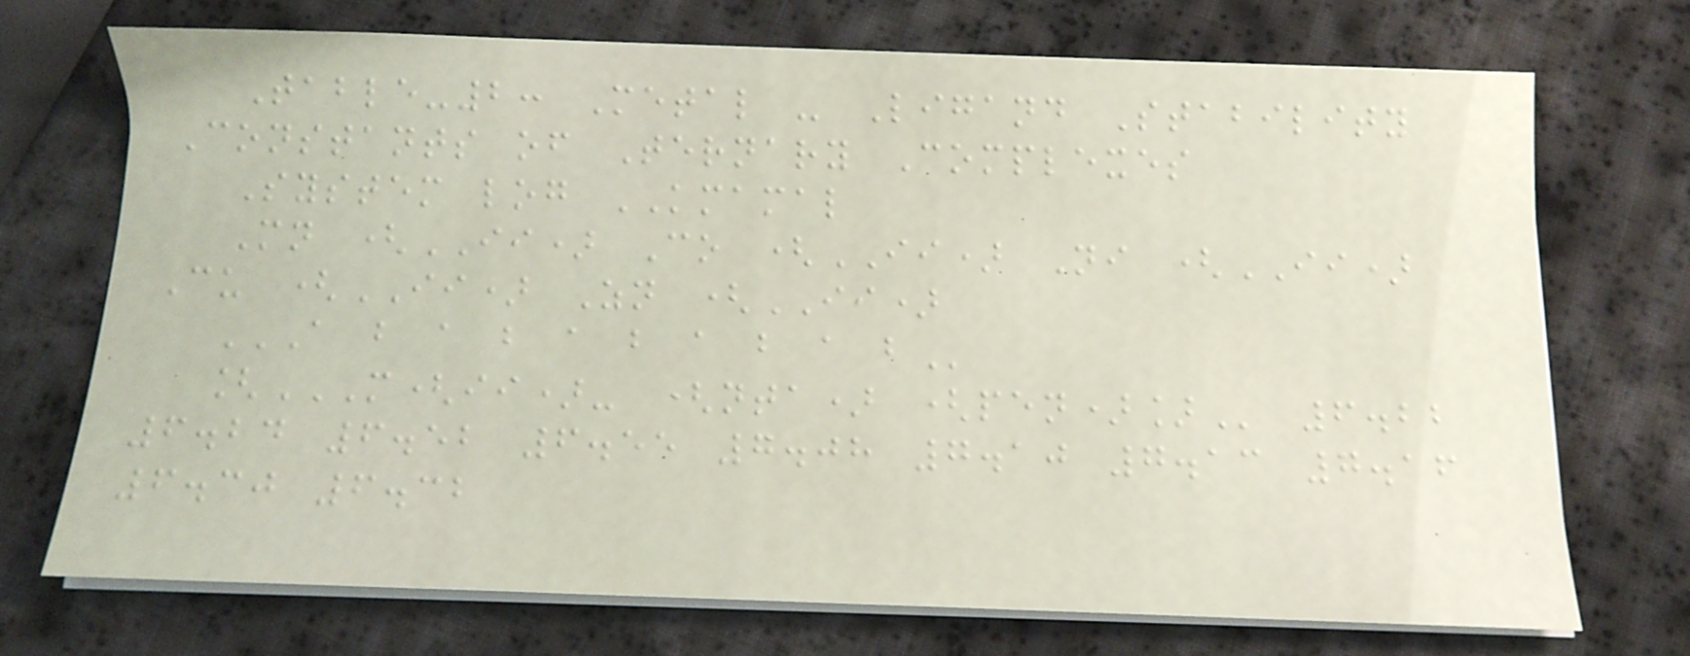Table-2: Metal - Ligand Stability
Constants of Ternary Complexes
System log KMAMAL
Mn (II) Co (II) Ni (II)
Cu (II) Zn (II)
A B A B A B A B A B
[M(II)- (NTA) (PEN)] 6.22
6.24 6.52 6.55 7.08 7.10 7.13 7.16
6.30 6.32
